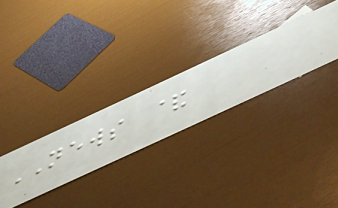NEWS &
